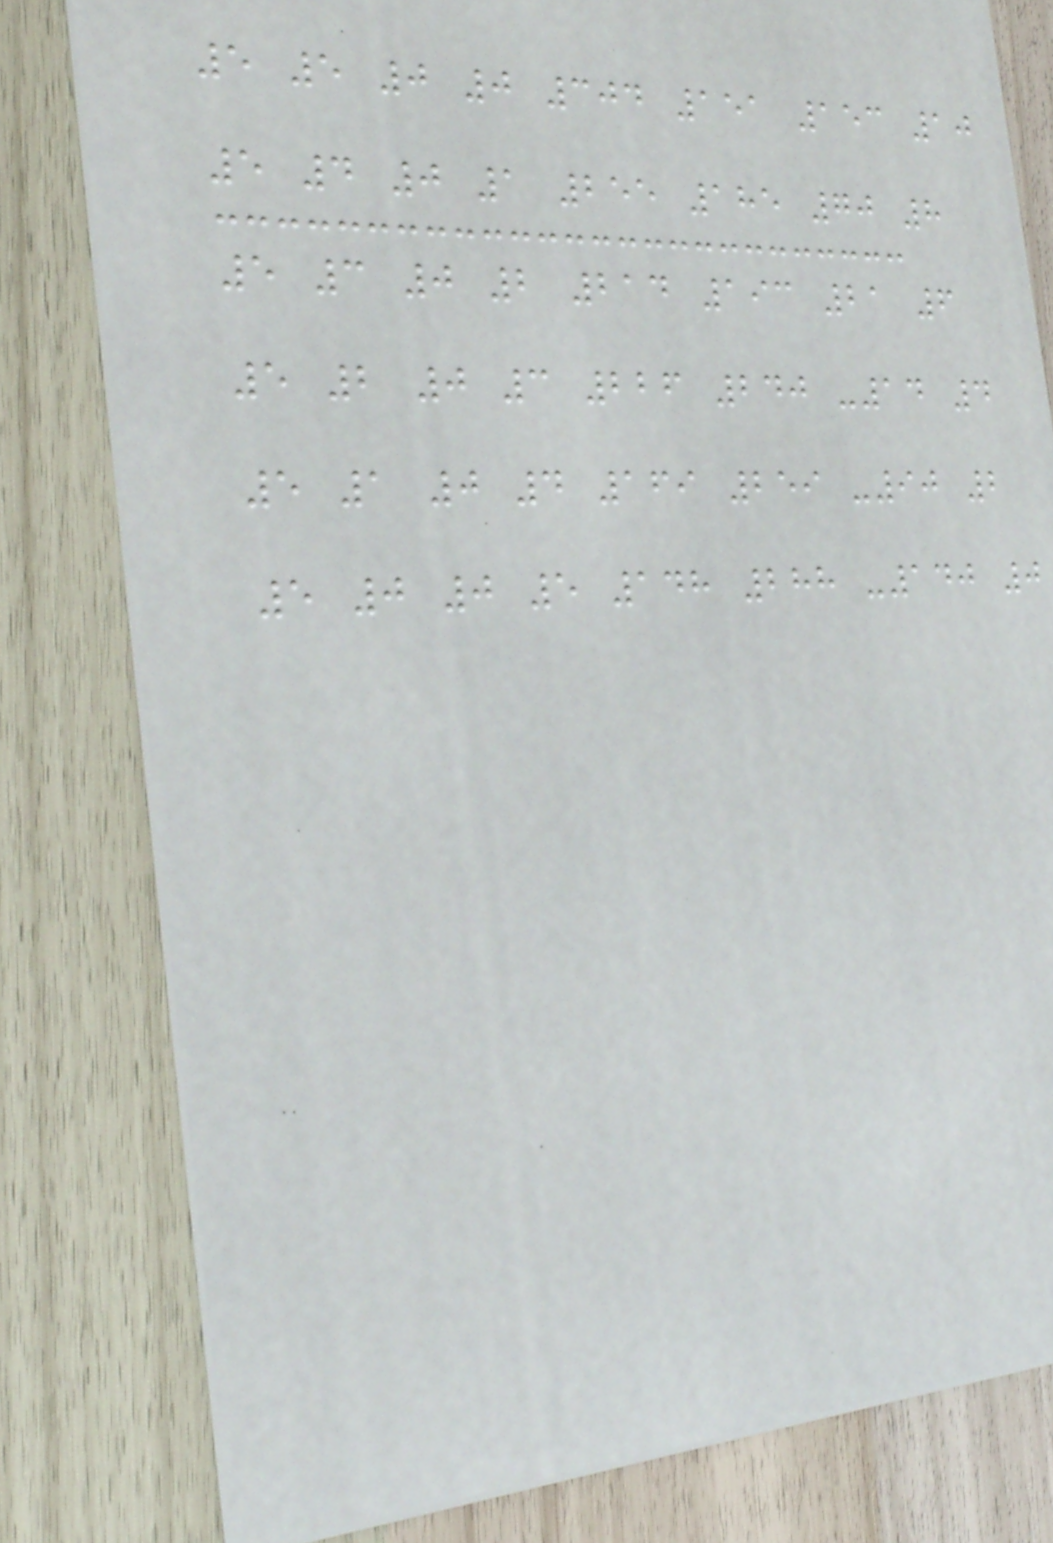5 5 0 0 304 151 153 10
5 4 0 1 255 185 70 8
5 3 0 2 214 193 21 6
5 2 0 3 226 240 -14 4
5 1 0 4 169 259 -90 2
5 0 0 5 148 288 -140 0
